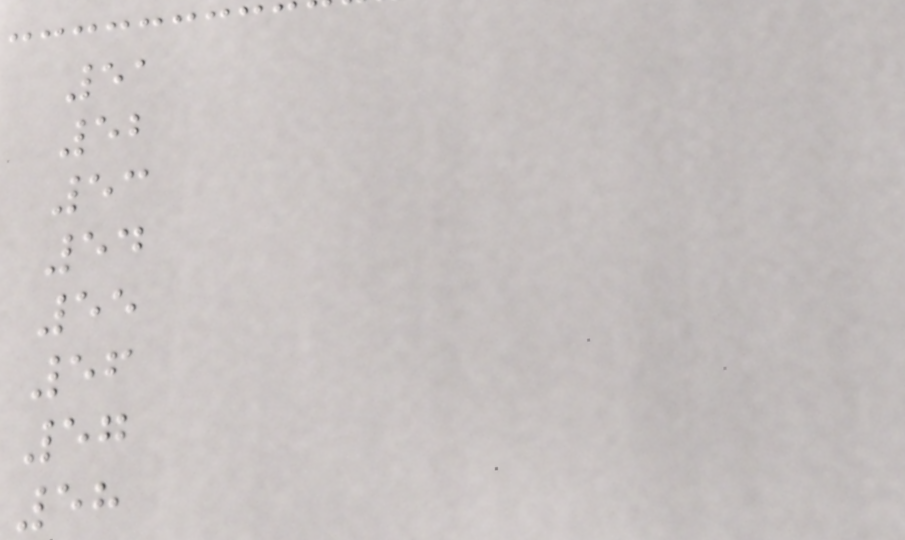51
52
53
54
55
56
57
58
